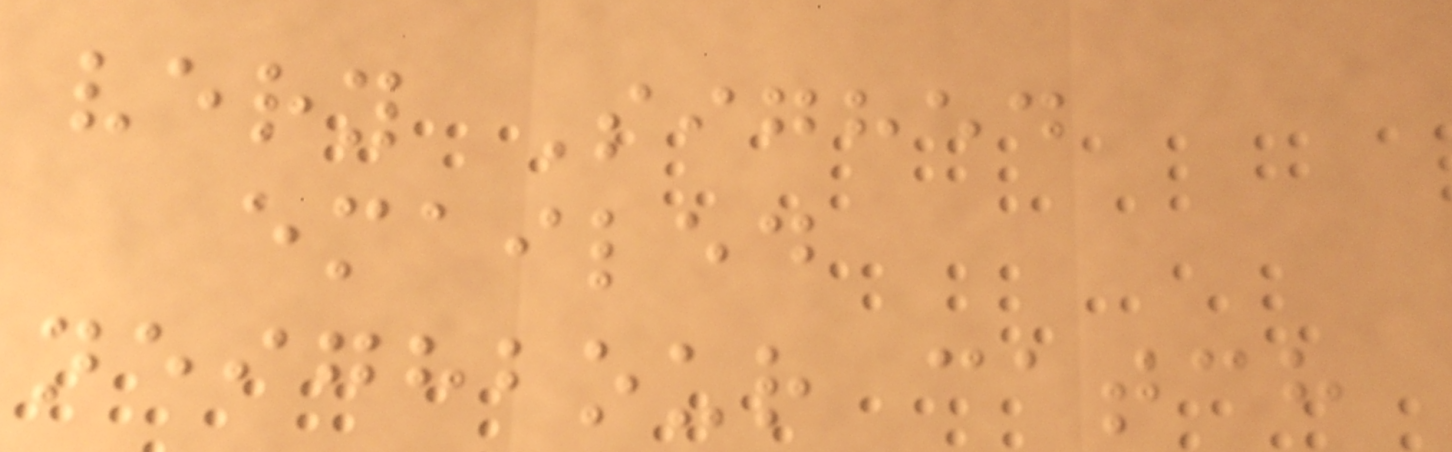very Sighed
emailed
neighbour catch
